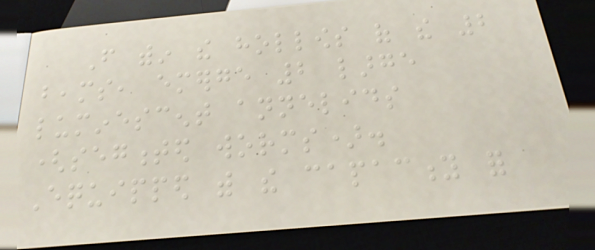From within the hollows of the 2
beams, emerge 2 large
luminescent annelids
(segmented worms).
Equipped with the capacity for
